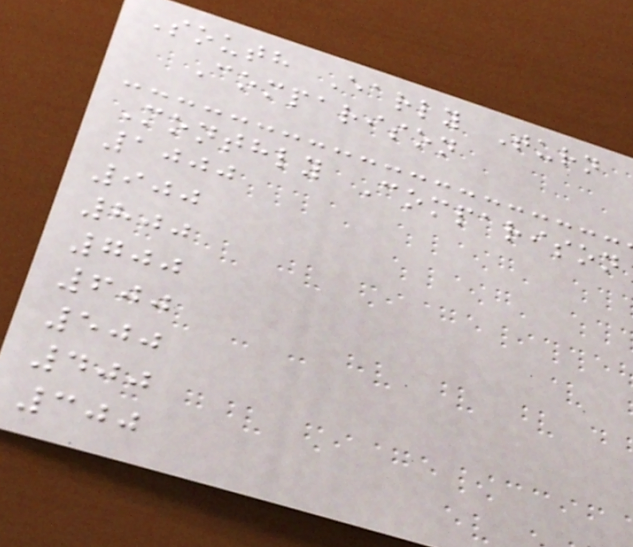South Early Turn
Comparison
Monthly Comparison
1000
900
800
700
600
500
400
300
